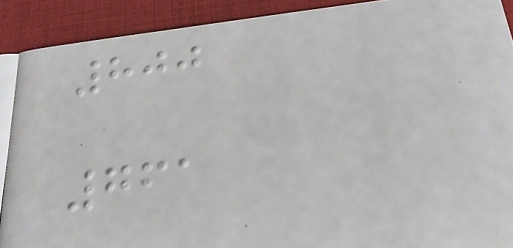800
761
